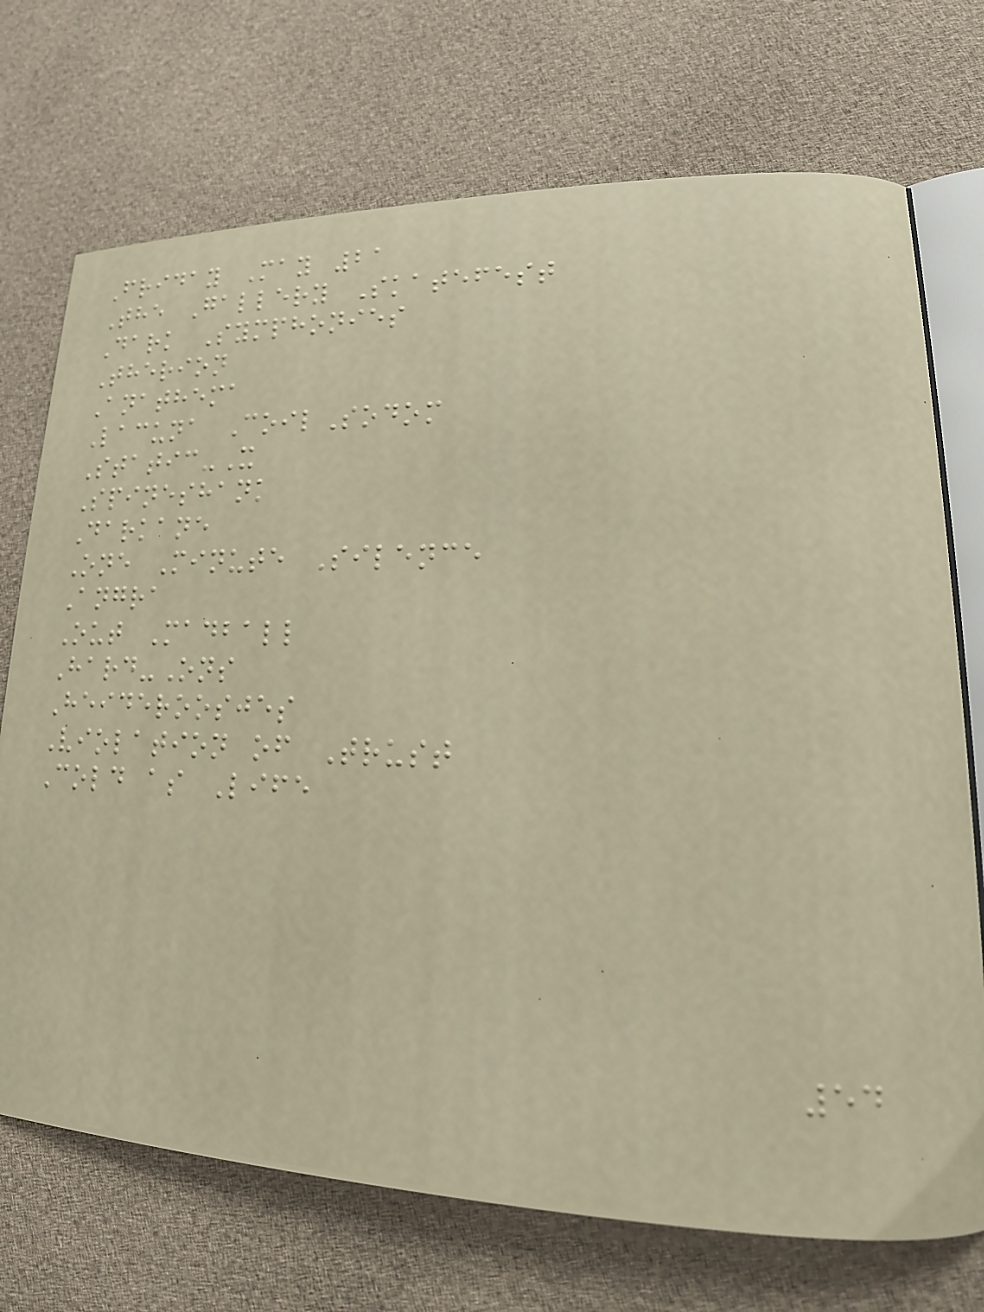Friday May 21
The Gallery Skatefest
Dark Symphonies
Therion
Anathema
Lacuna CoilSodom
Static-X
Spineshank
Darkane
One Minute Silence
Angra
Out Madball
Hard-Ons
Heideroosjes
Violation of Trust
Cold as Life
54
